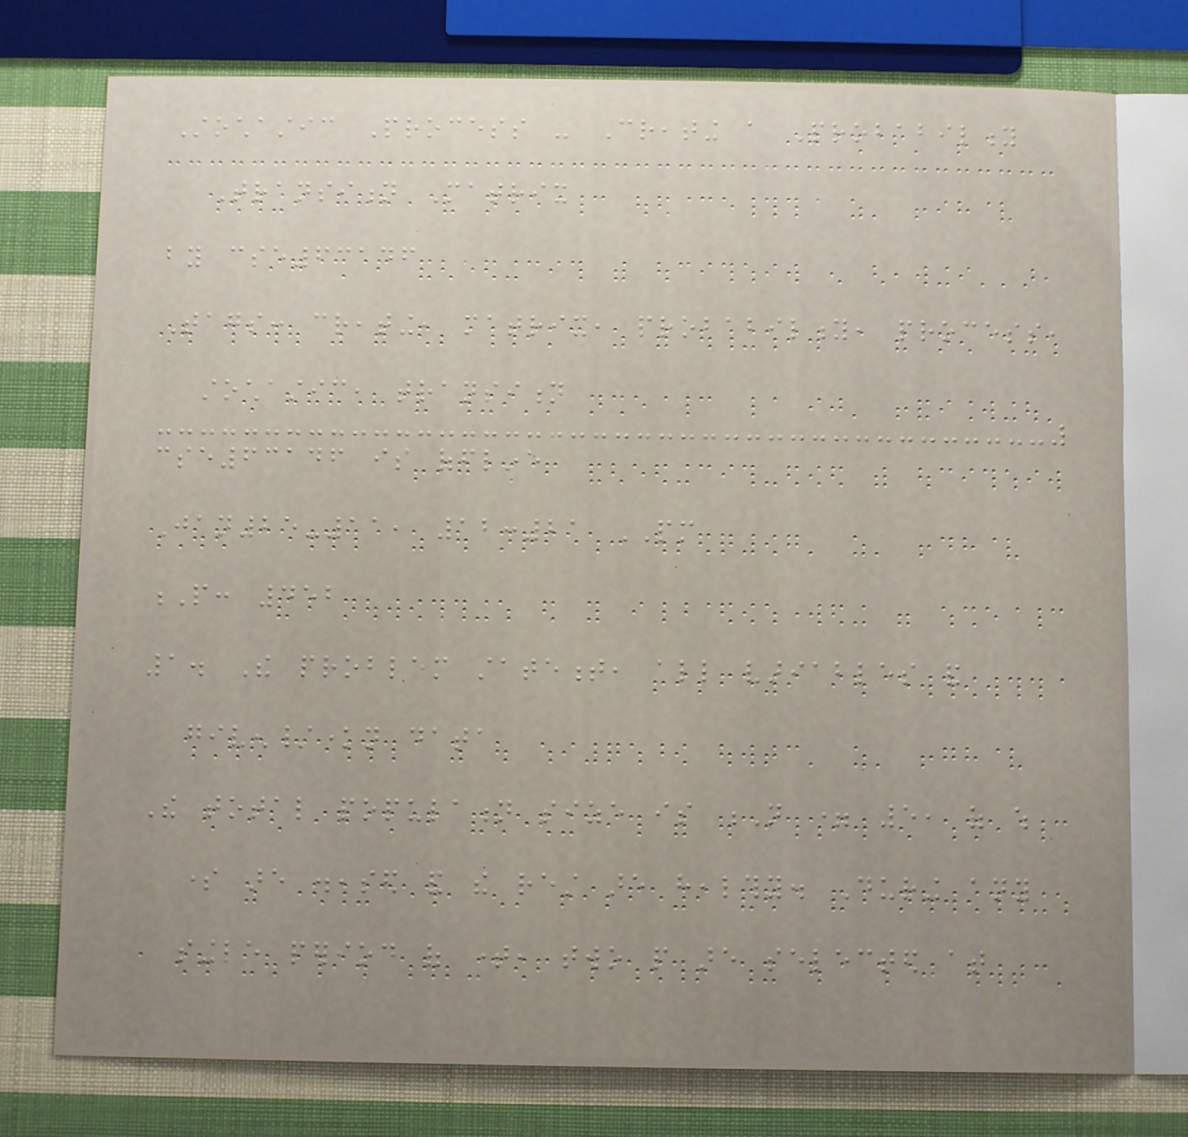Stochastic Process - Creating a Probability
Transition Matrix
by cse63146
Tags: creating, matrix, probability, process,
stochastic, transition
cse63146 is offline
Jan25-11, 12:21 PM
P: 452
1. The problem statement, all variables and
given/known data
The total population size is N = 5, of which
some are diseased and the rest are healthy. During any
single period of time, two people are selected at
